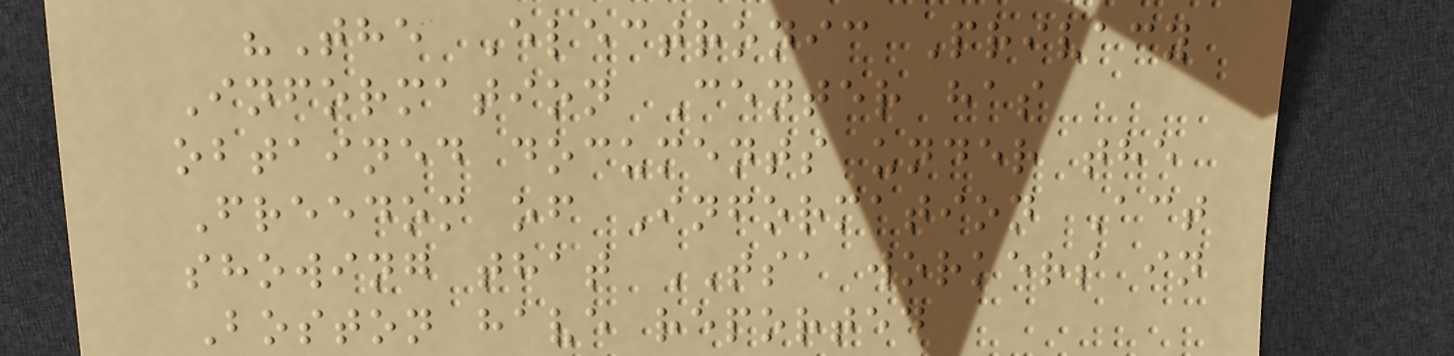"The Electronic Privacy
Information Center has
obtained documents under the
Freedom of Information Act
showing that TSA workers in
Boston have reported
